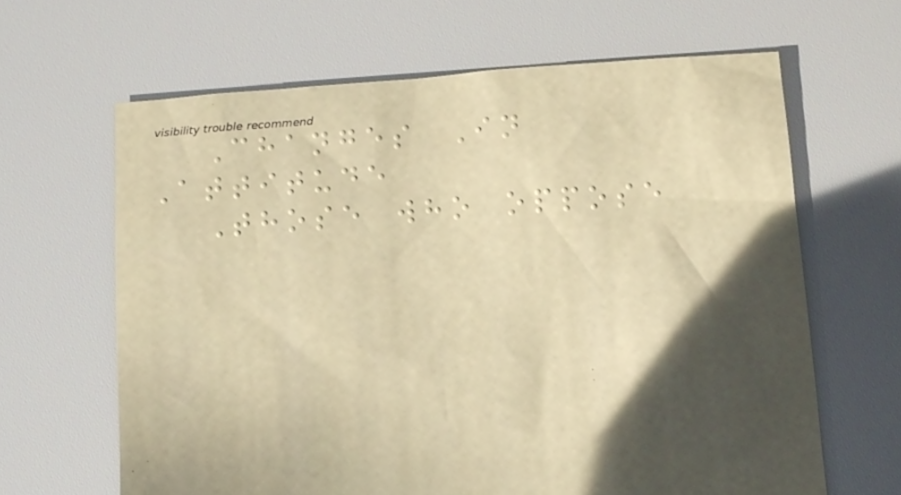Changes In
Attitude
Those who oppose
